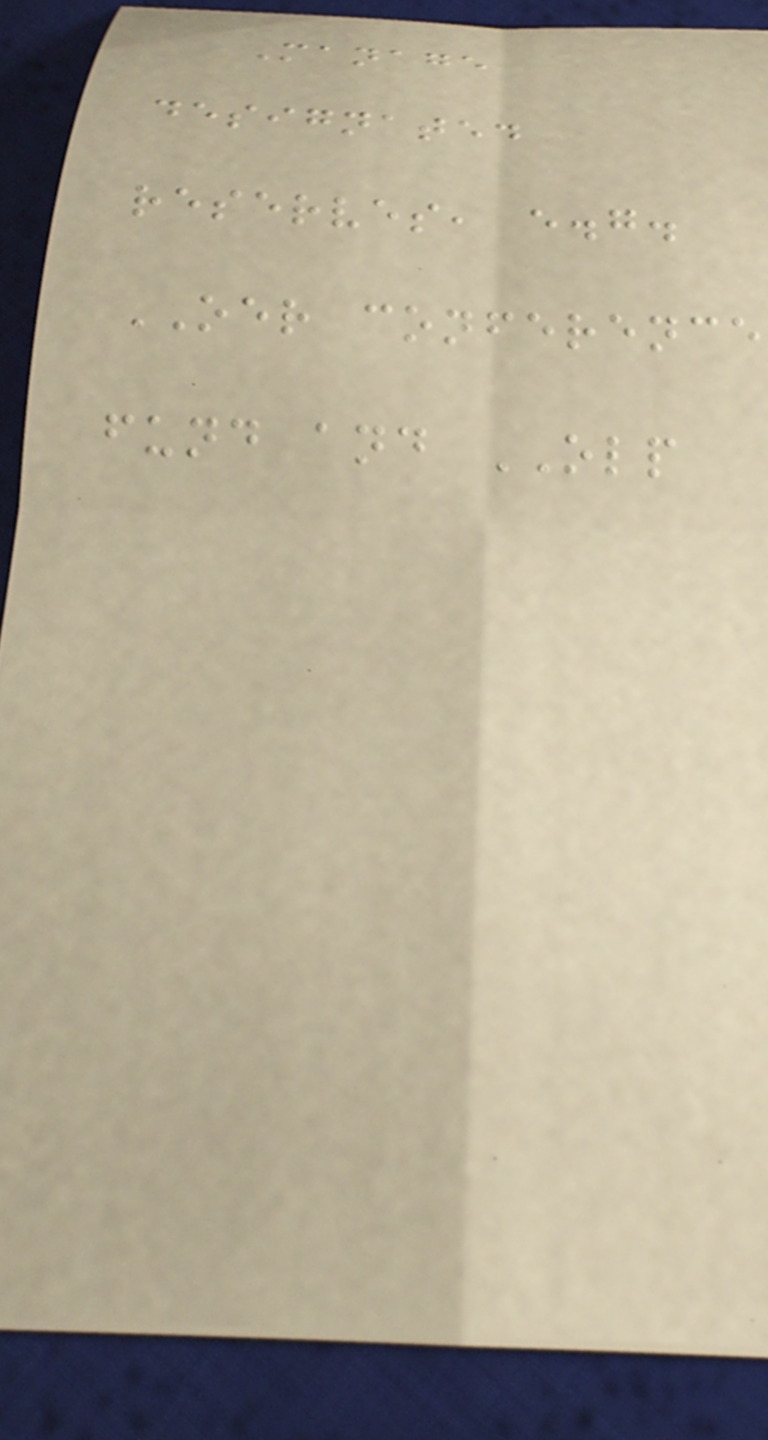Manage
designated
reserves, e.g.
OER conference
fund and OLP
